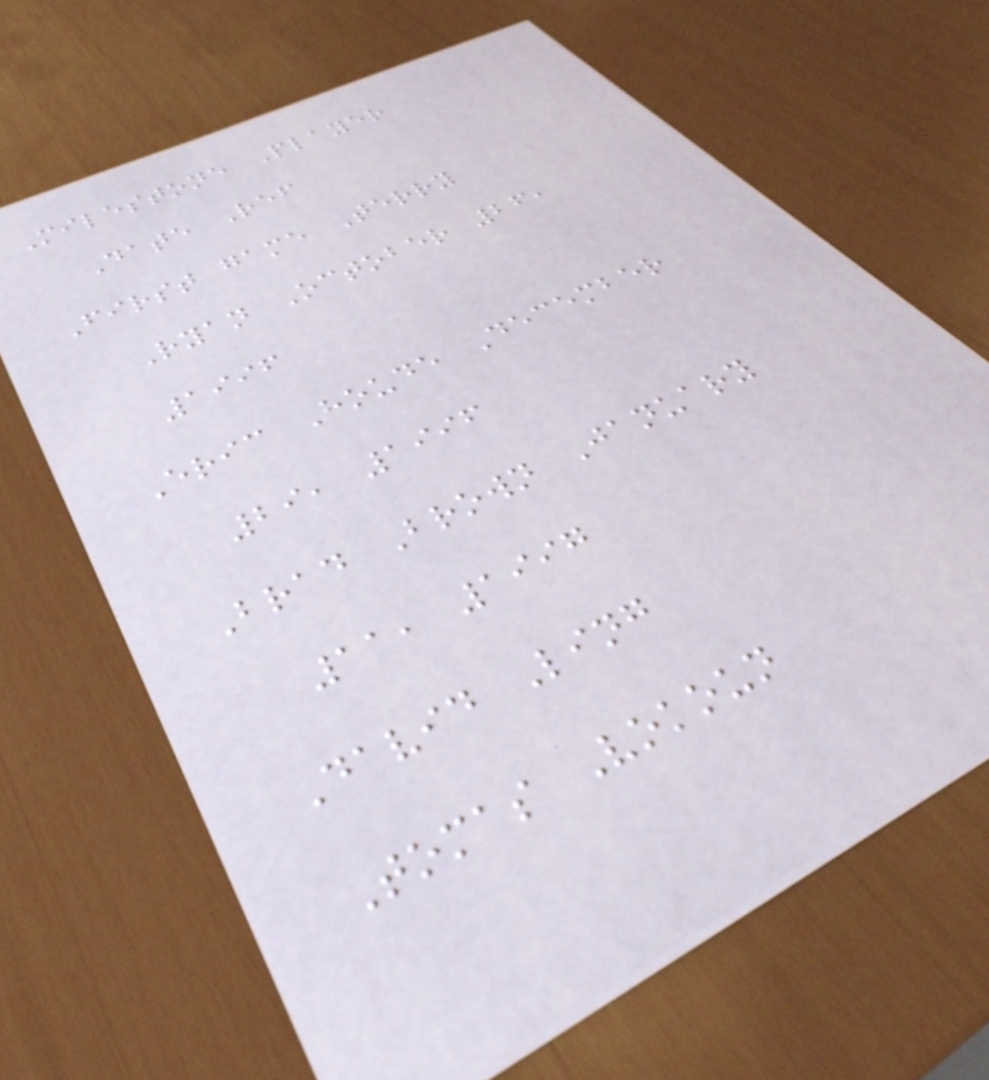Milestone Player
Date Ref
First game Terry
Ryan October 26,
1996
Eric Houde December
29, 1996
Brad Brown January
11, 1997
David Ling
Tomas Vokoun
